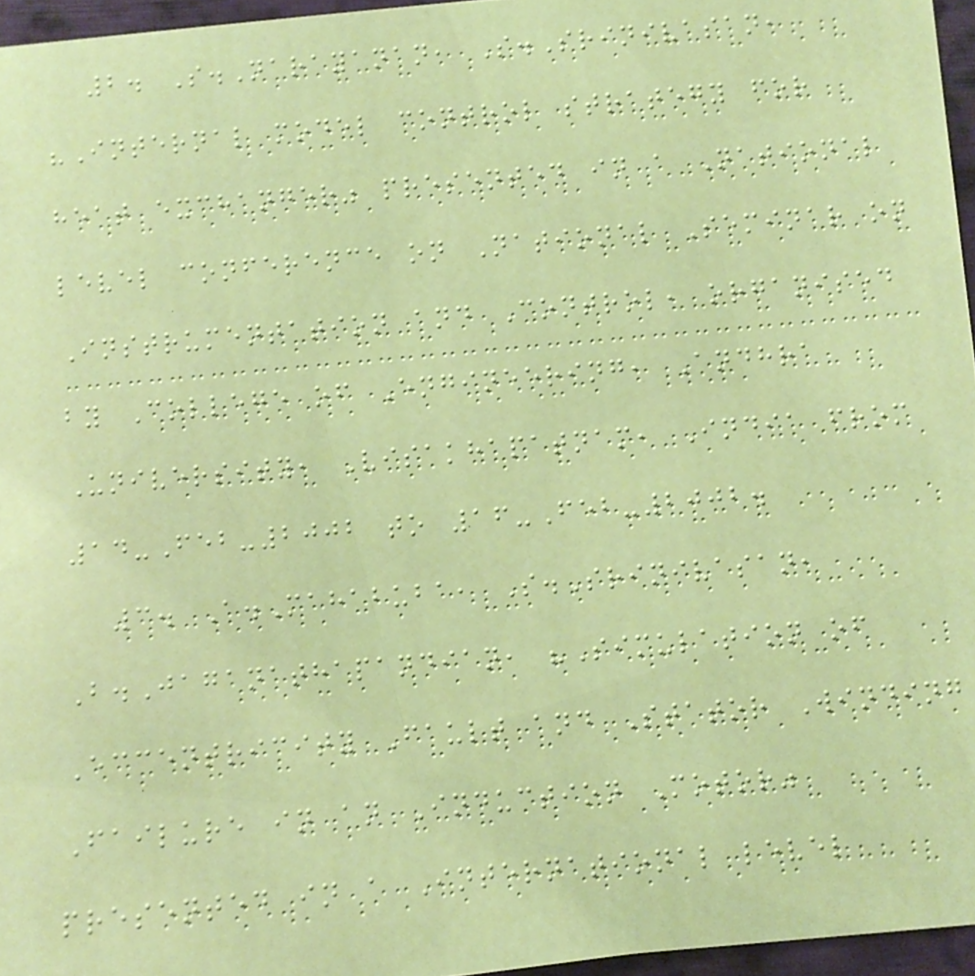2. S.Narayanan, S.Srinivasan,
"Internal model control strategy for
heat exchanger" presented in a National
level conference on National Seminar on
Instrumentation and Control, organised
by College of Engineering, Andhra
University, Visakhapatnam, India from
14-Feb-2002 to 16-Feb-2002.
3. A.Mahabuba, S.Srinivasan,
B.Jaganathapandian, "Simulation of
Eccentricity Fault and Stator Winding
Failure in an Induction Motor"
presented in a International level
